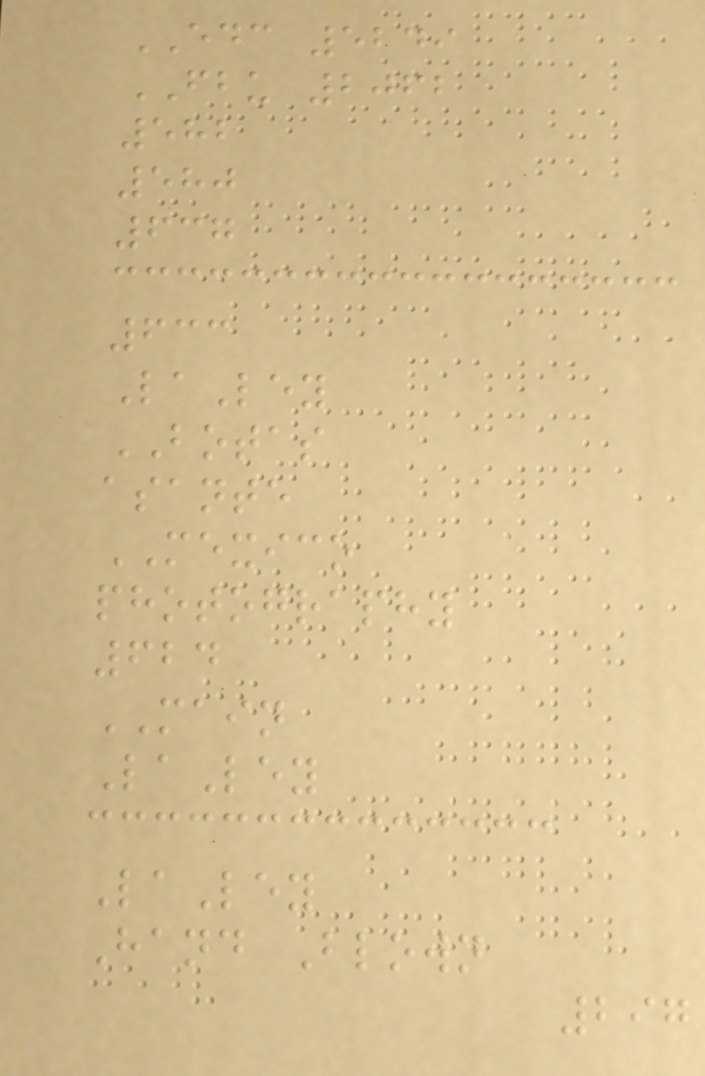EDC 5249
FBU 2062
582
580
637
633
LaLey
BOTAS
asante
MEXICO
photography
624
MAIN
LaLey
LaLey
Hand Blown
297
